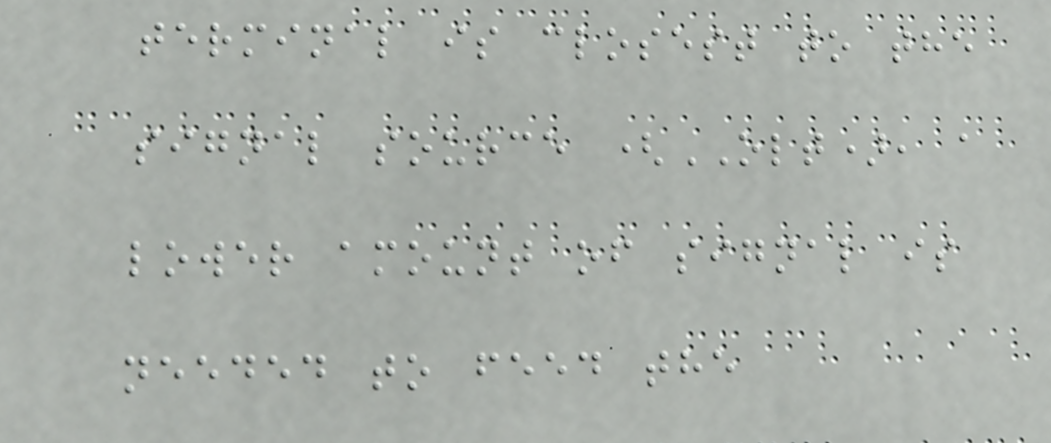terminal is closest to the
signal source (OLT), a
lower amount of signal is
needed to feed the
